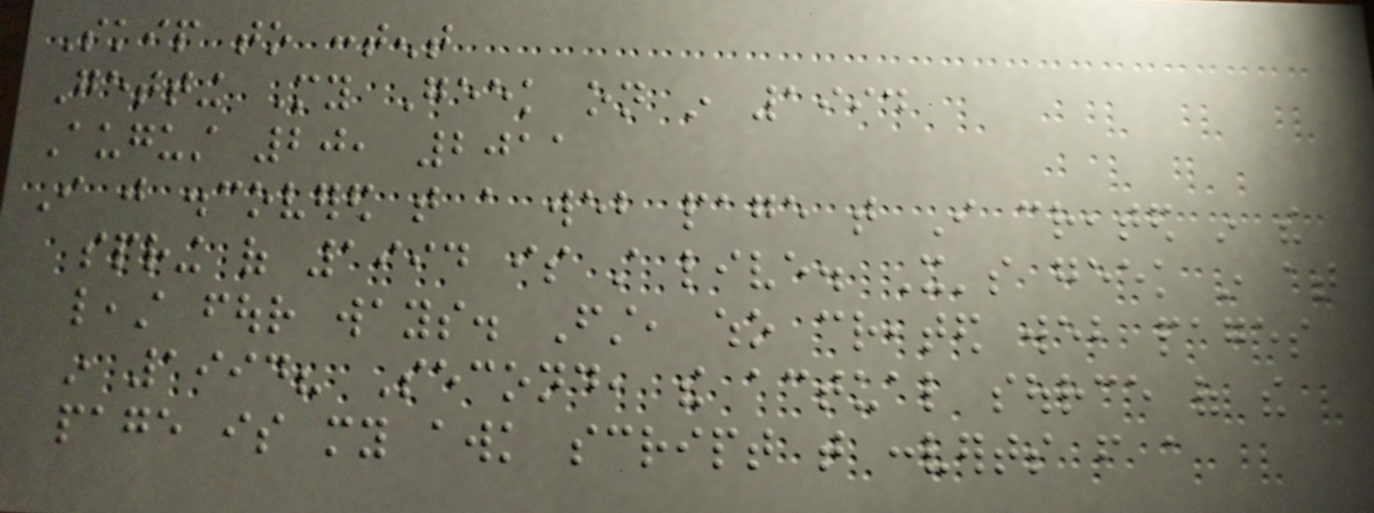Skip to content
Getting My Geek on in 1994
August 20, 2011
I just discovered that a web page that I created in the
spring of 1994 is still live. It's geek in at
least four ways. First, who created web pages
in 1994? Second, the actual source of the
page is my awk script that converts from a
